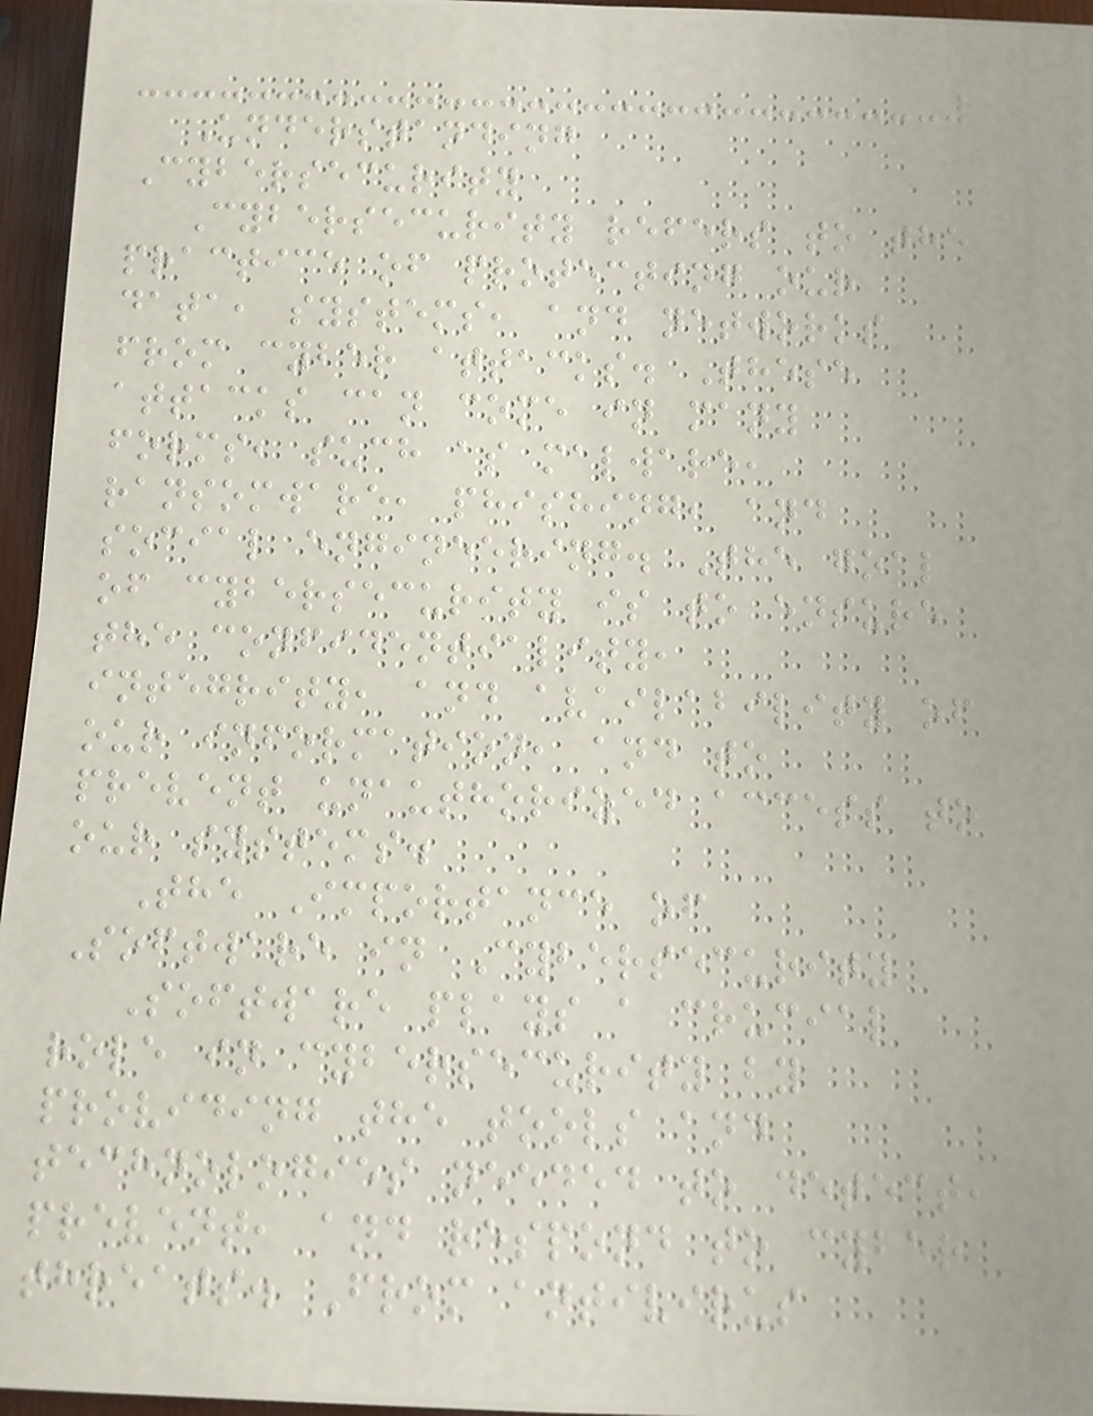Understanding
Cybersecurity
Cybersecurity refers to the
practice of protecting our
data, systems, and networks
from cyber attacks. These
attacks can come in many
forms, such as malware,
ransomware, phishing, and
social engineering. The goal
of cybersecurity is to ensure
the confidentiality,
integrity, and availability of
our information, and to
prevent unauthorized access to
our systems.
The Importance of
Software in Cybersecurity
Software plays a crucial
role in cybersecurity by
providing the tools and
technologies needed to detect,
prevent, and respond to cyber
threats. From antivirus
